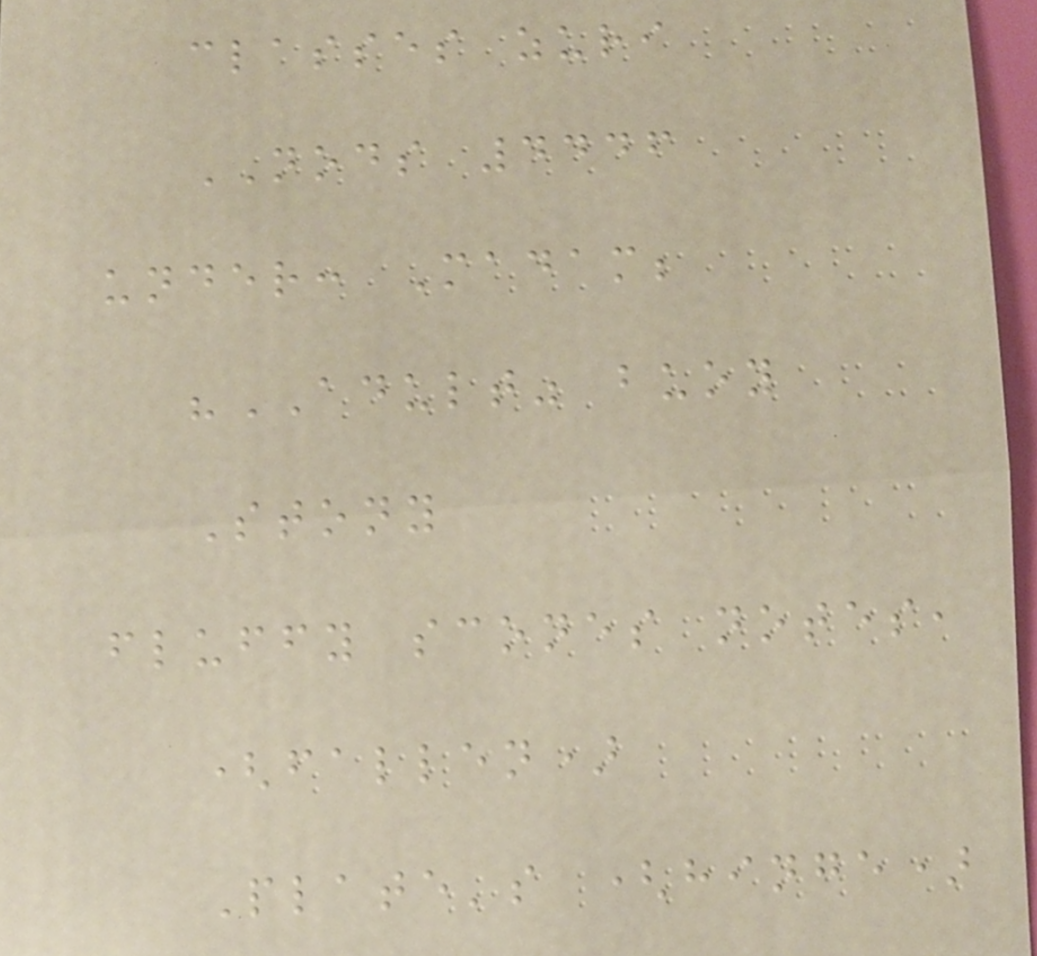classes zuri
NODS 4446
under: Madam;
"ADULT" buoy
Stony
fluffy scones notes,
(fallen)
Plate's (hinge)
